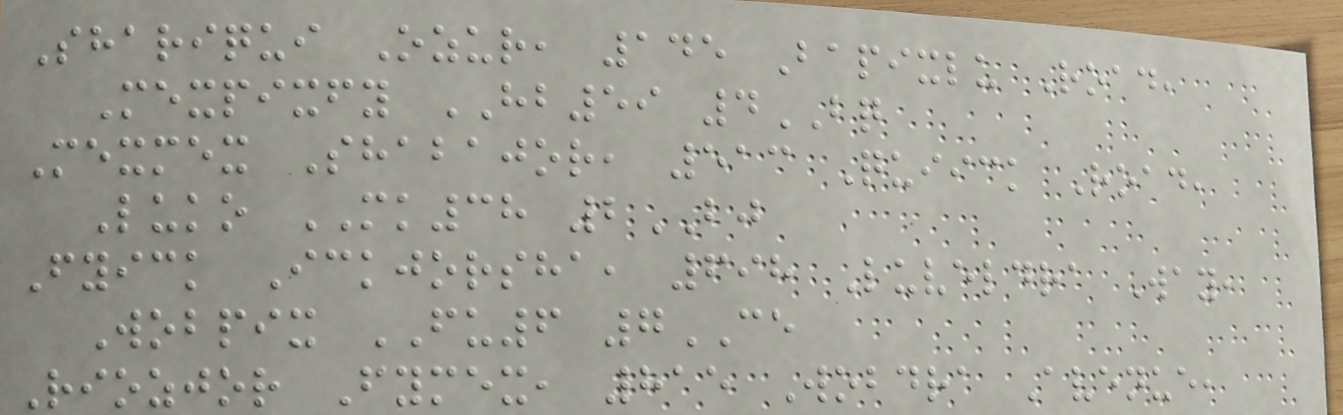Shariqui Ozur, 145 Bapixlu Road,
Mexpixfy HB59 4BQ
Mexmex Shabajor, 513 Quiick Road,
Luko MK38 2BJ
Fyick Ickjorsha, 698 Luveldra Way,
Wobpix FU6 7CE
Riozjor Fymex, 815 Wobdra Avenue,
